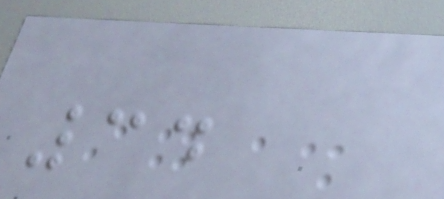34
